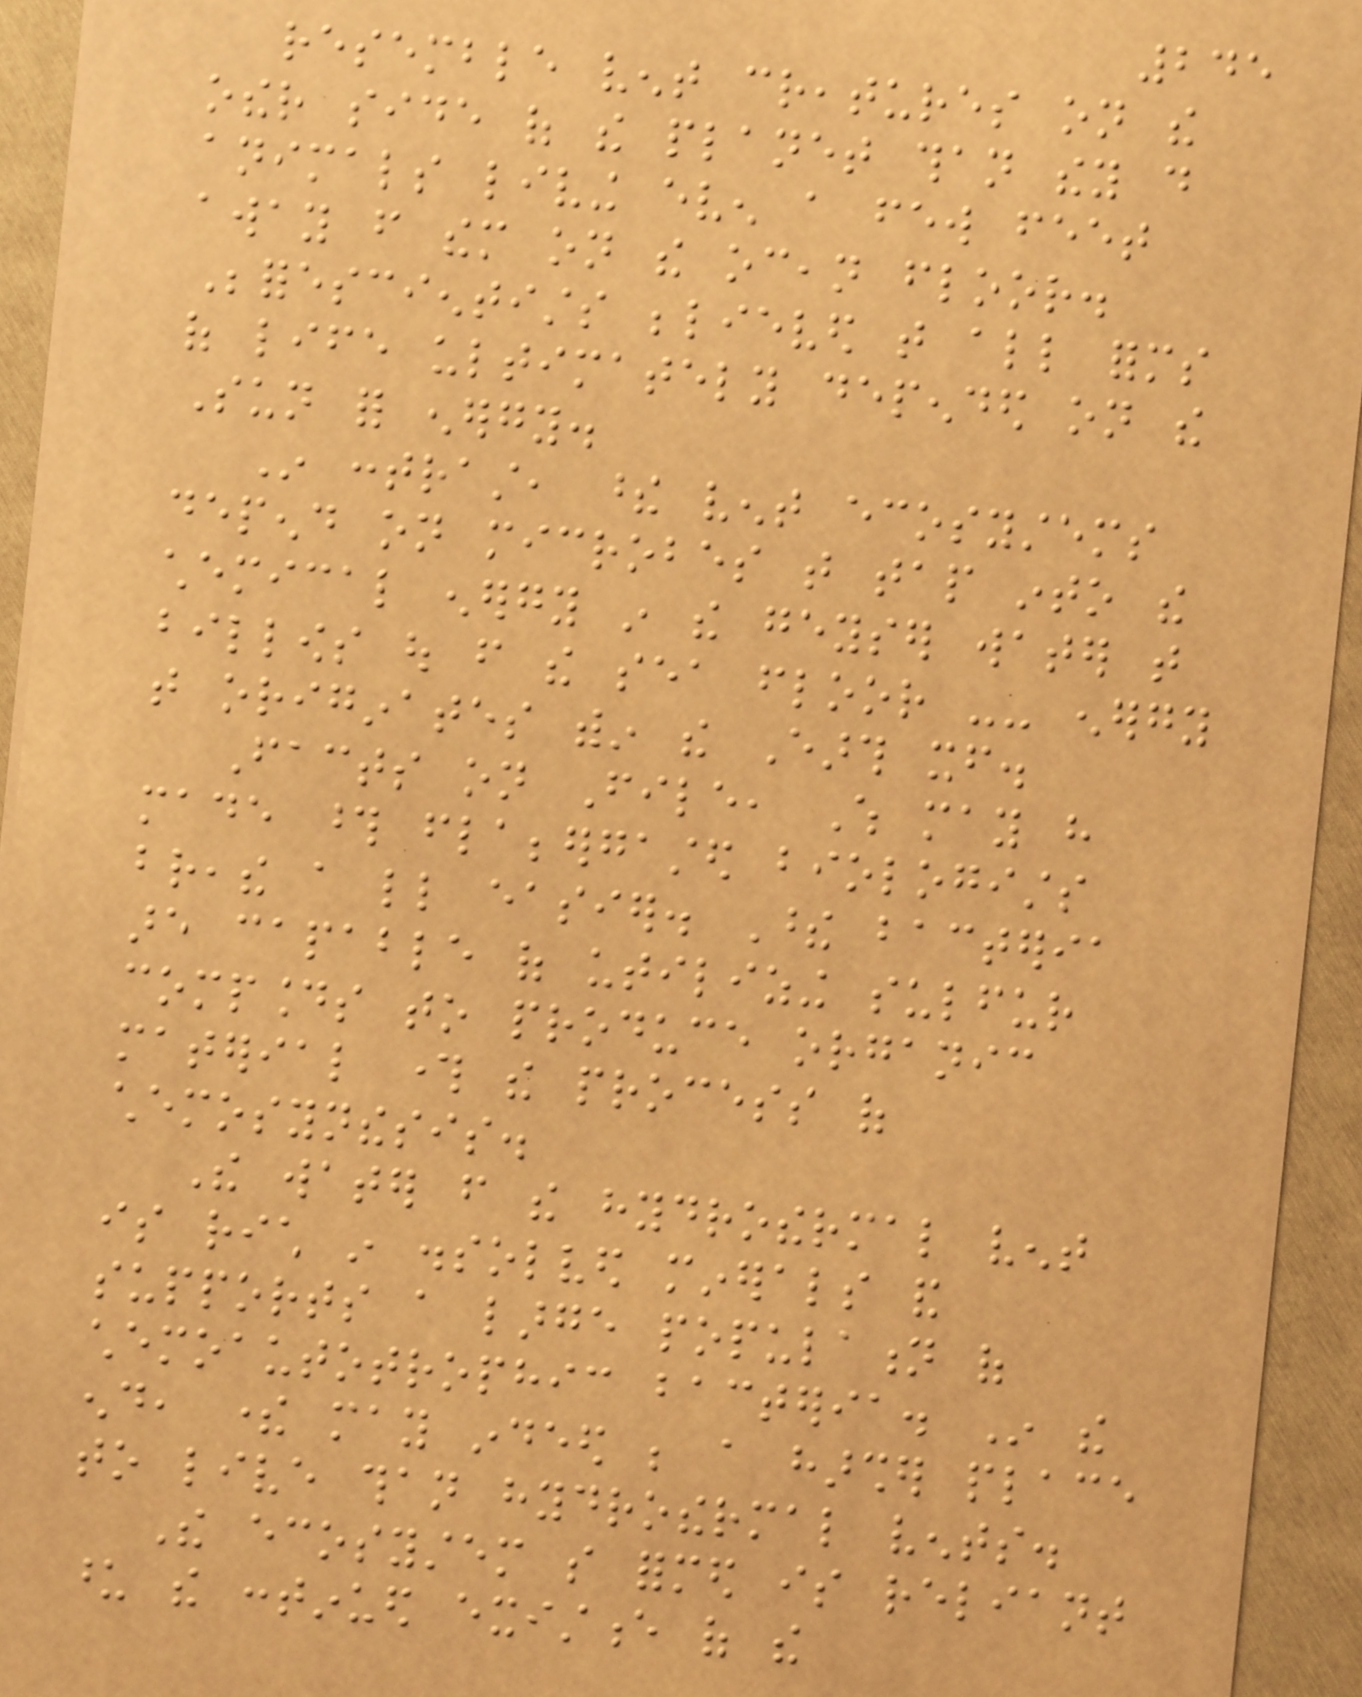245
resemble vent creatures on the
other side of the planet than they do
animals living even a few feet
away from them on the ocean floor.
Beforescientists believed that all forms
of life ultimately depended on the
Sun for energy.
In contrast, these vent ecosystems
depend on microbes that tap into the
chemical energy in the geyser water that
billows out from the sea floor -- energy
that originates within the Earth itself.
Facts on File, Which may have
made those flabbergasted biologists
breathe a little easier. These bacteria
are capable of utilizing sulfur
compounds to produce organic
material through the process of
chemosynthesis.
The water from the hydrothermal vent
is rich in dissolved minerals and
supports a large population of
chemoautotrophic bacteria. In the
end, there may indeed be a harsher place
to live than hydrothermal vents.
The ecosystem so formed is reliant
upon the continued existence of the
